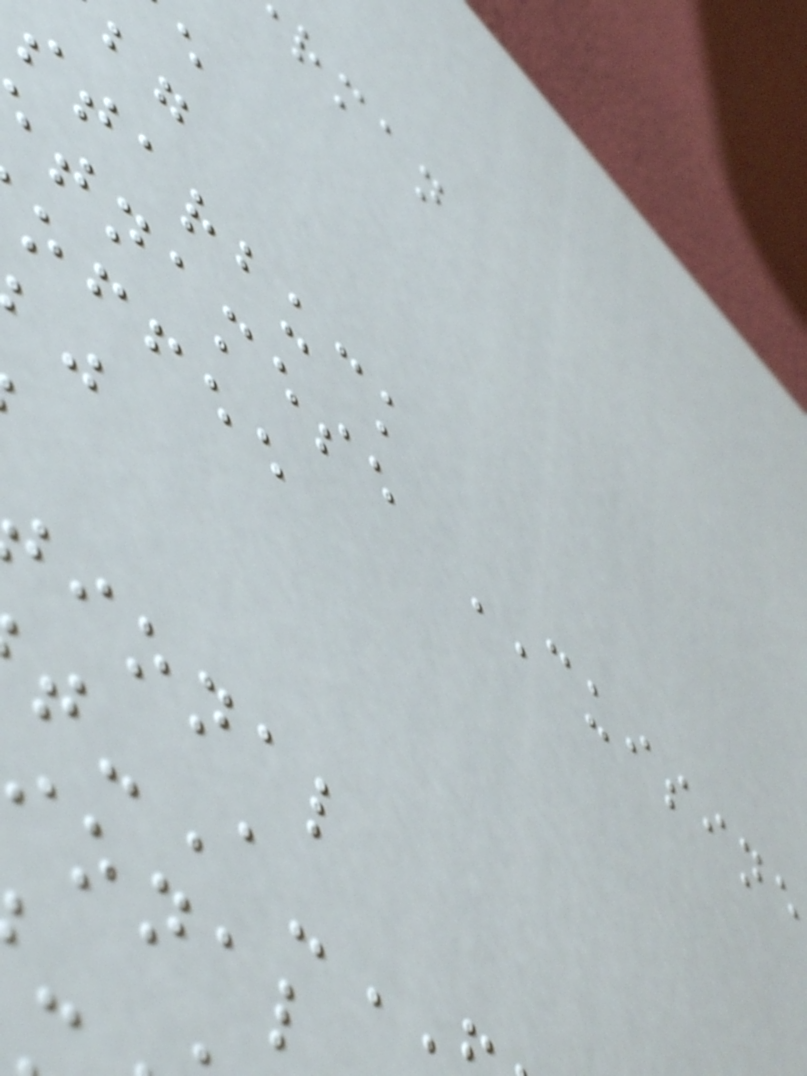rman
starbuck
tnamese CUISINE
offee
ional
onal
